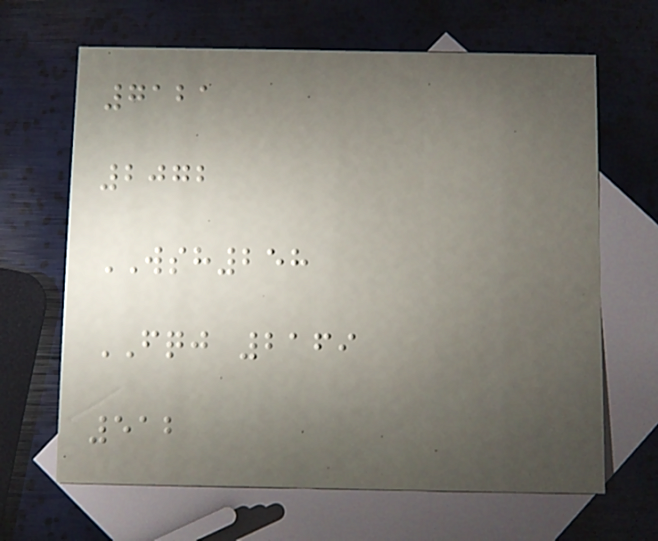7121
2072
WSH258
FQJ 2169
512
